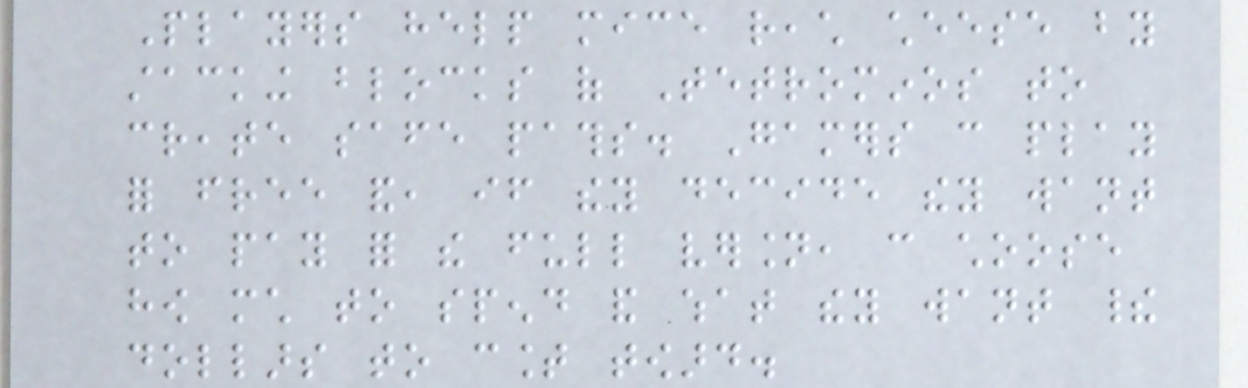Players help mice reach cheese by
stacking blocks of Tetrominos to
create safe paths. Gamers can play
for free and, if they decide they want
to pay for the full version, can choose
how much to spend and what they want their
dollars to count toward.
